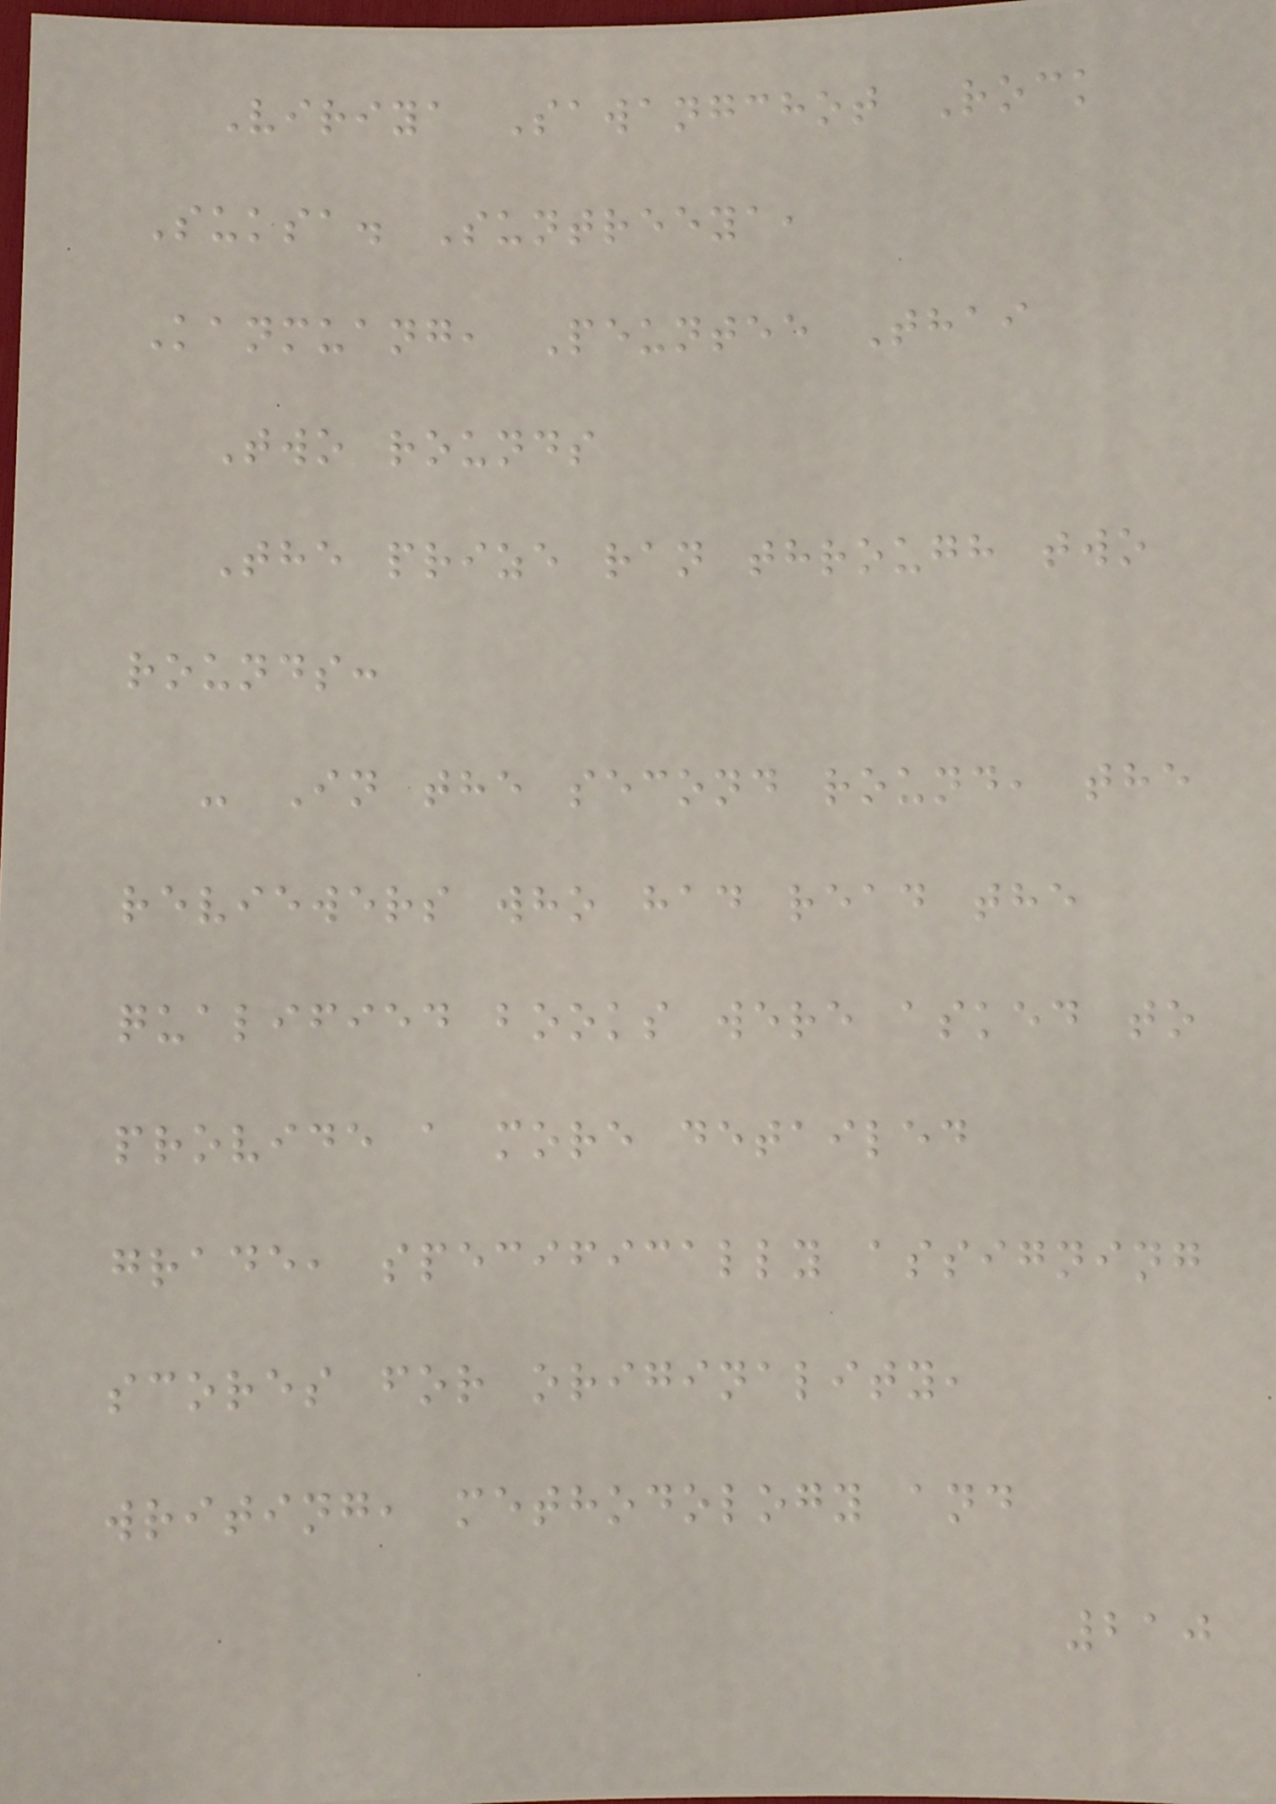Viriya Sawangchot Rock
Suksa. Suntreeya,
Kanmuang, Peuntee Thai
Two rounds
The prize ran through two
rounds:
- In the second round, the
reviewers who had read the
qualified books were asked to
provide a more detailed
grade, specifically assigning
scores for originality,
writing, methodology and
210
